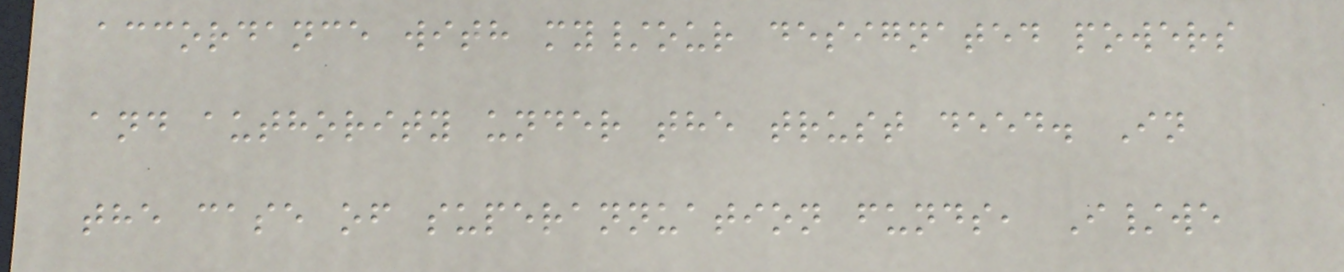accordance with my/our designated powers
and authority under the trust deed. In
the case of superannuation funds, I/we
